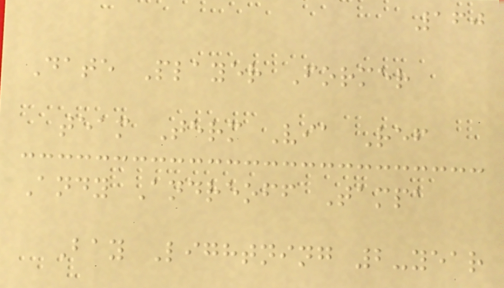160
Date Player Former
team Term Via Ref
Andy Andreoff Tampa
Bay Lightning 2-year
